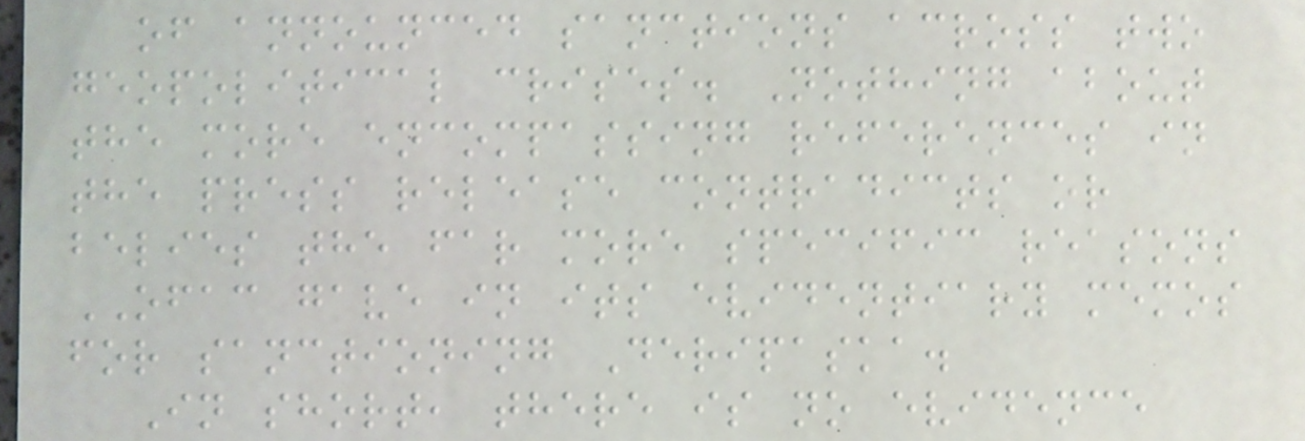of announced sanctions across two
geopolitical crises. Nothing about
the more encompassing references in
the press release contradicts or
belies the far more specific reasons
OFAC gave in its evidentiary memos
for sanctioning Deripaska.
In short, there is no evidence
